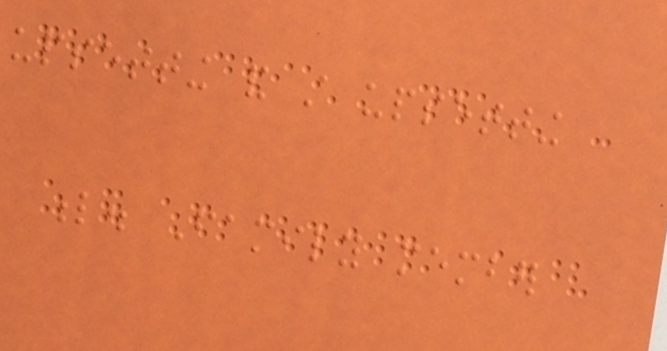upsetting and still upsetting
l. Family member
